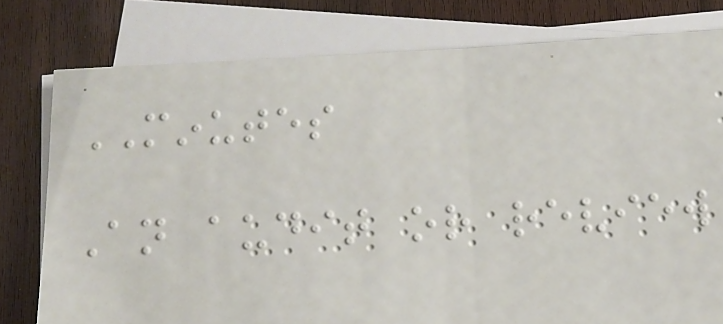MINUTES
An audit or review
